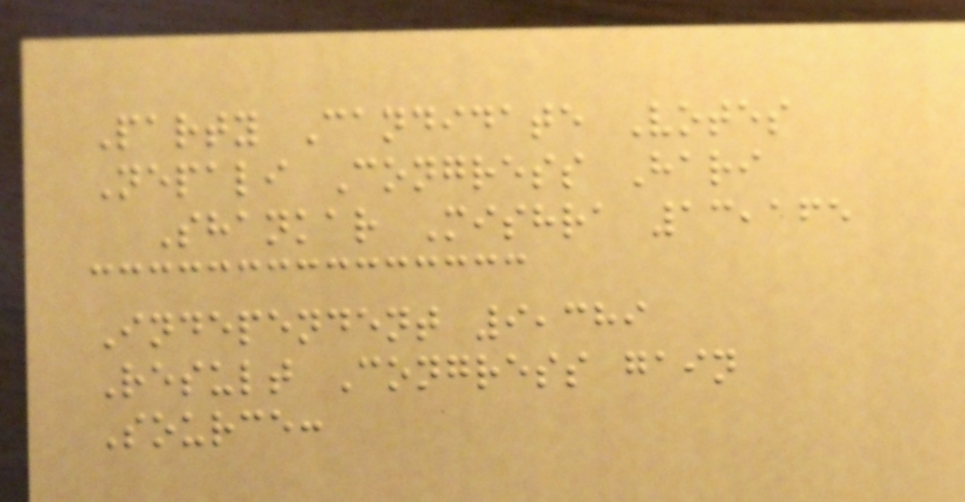Party Candidate Votes
Nepali Congress Hari
Shankar Mishra 13,165
Independent 9,389
Result Congress gain
Source:
